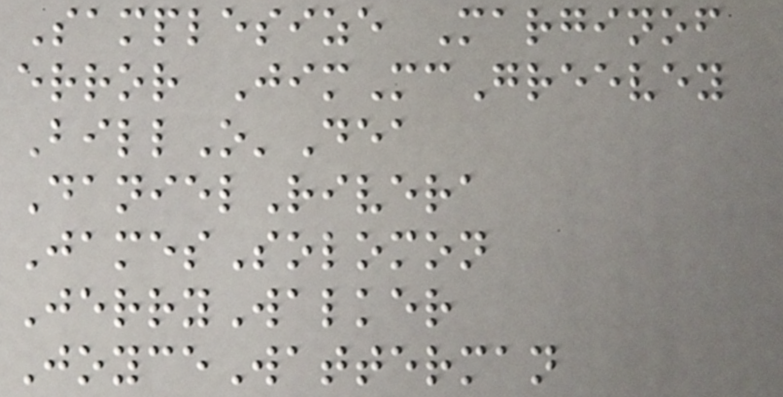Samplesize Marginof
error JimMcGreevey
BillO'Dea
DanielRivera
JamesSolomon
JerryWalker
JoyceWatterman
